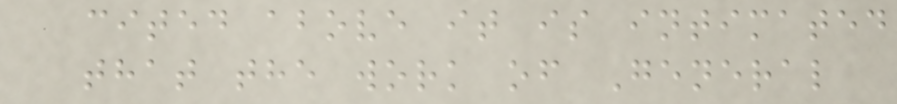cited above it is intimated
that the work of General
